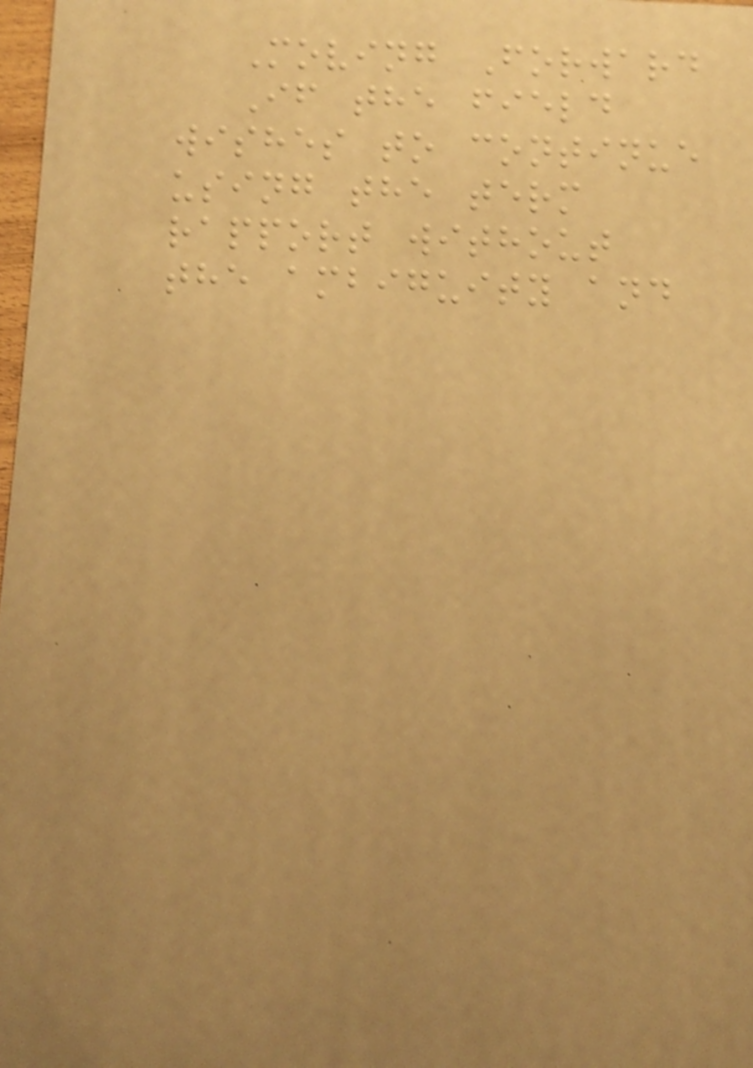Moving Forward
If the field
wishes to continue
using the term
rapport without
the ambiguity and
